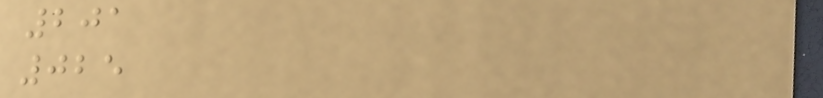201
025
